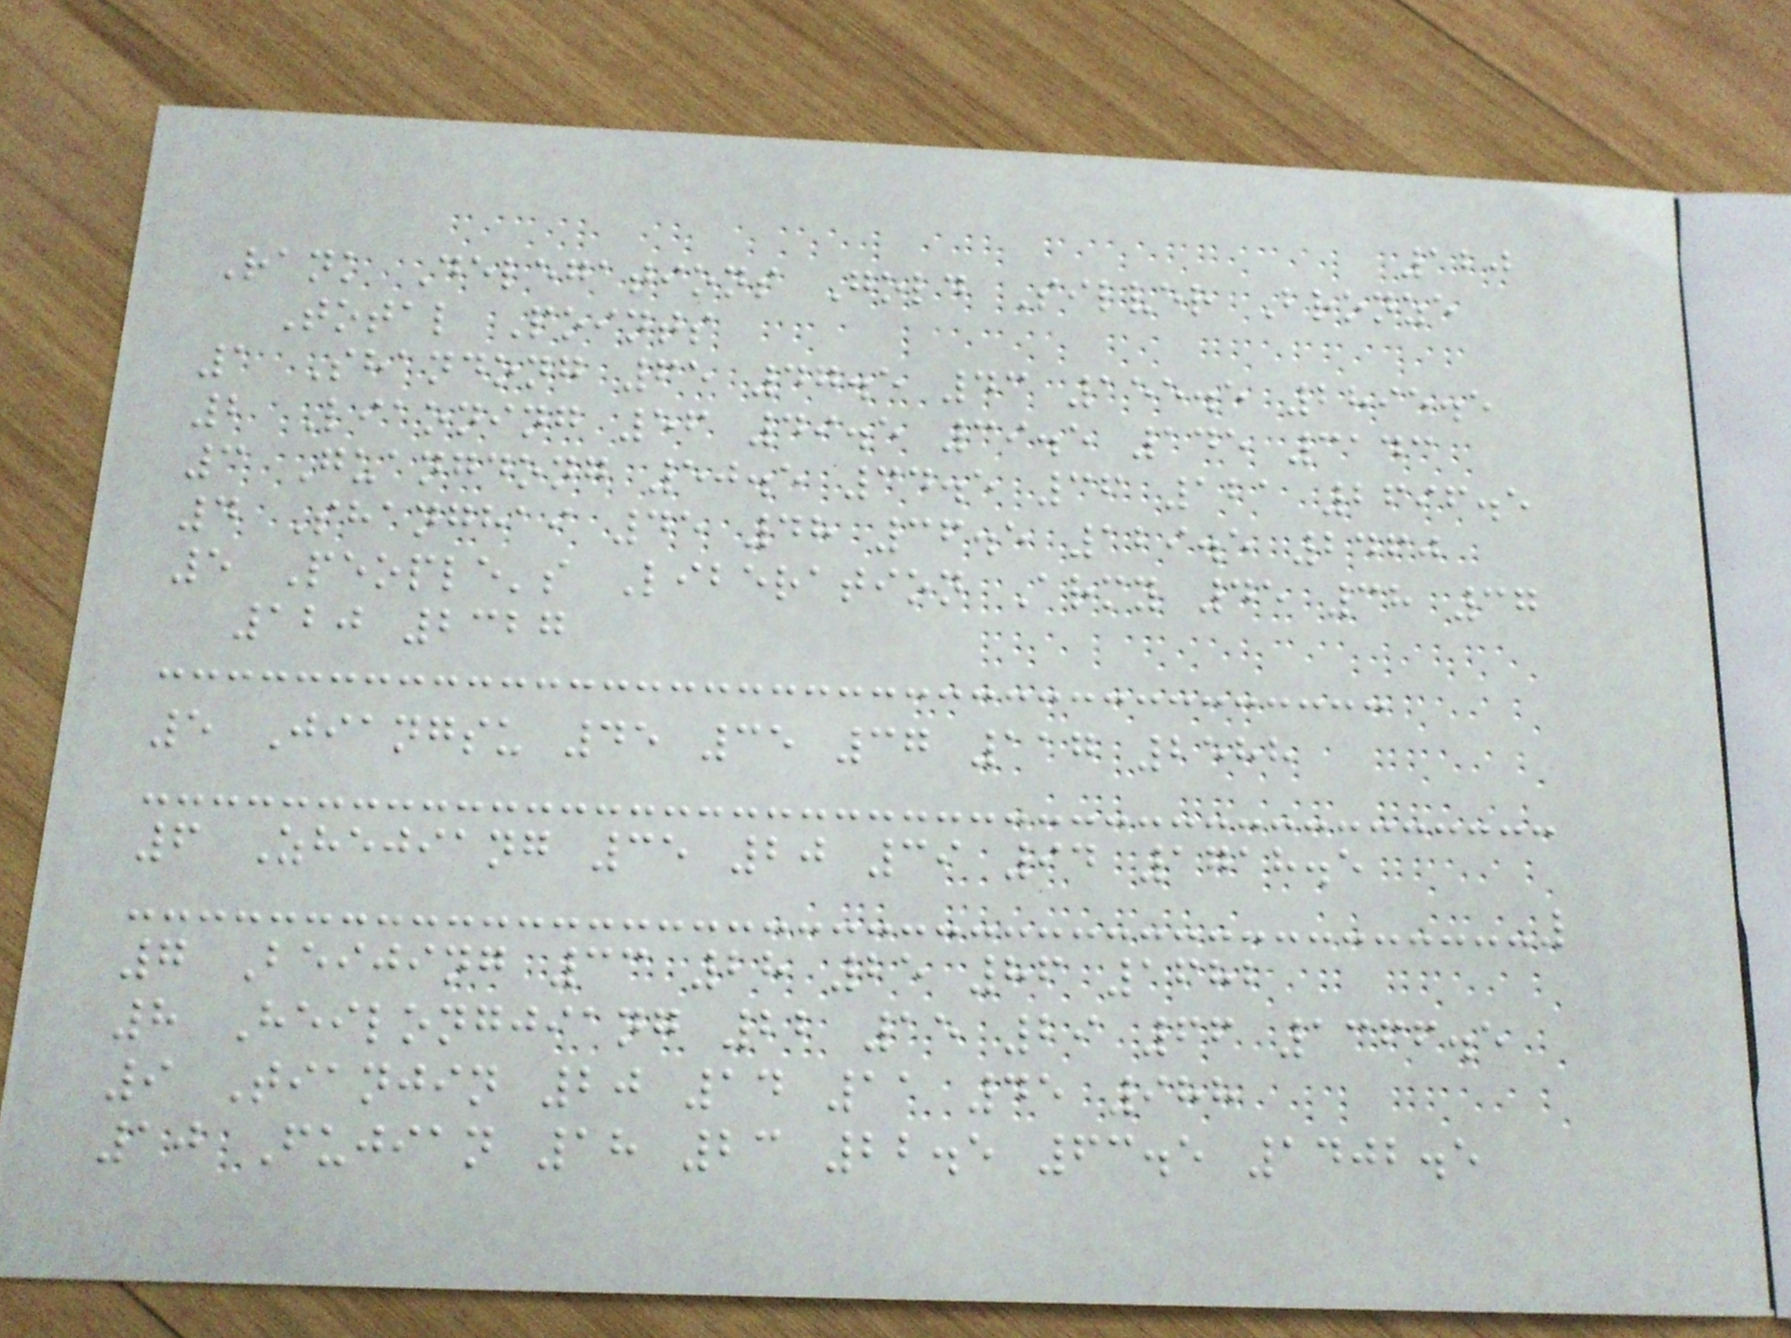120
Rank Delegations Gold Silver Bronze
Total Points
1 Shandong 65 47.5 43 155.5 2895.5
2 Liaoning 56 49.5 39.5 145 3143
3 Guangdong 50.5 34.5 36 121 2696.5
4 Shanghai 45 48 36.5 129.5 2460
5 People's Liberation Army 45 38 37
120 2327
5 Jiangsu 45 35 37 117 2588
6 Zhejiang 35 20 39 94 1718.5
7 Beijing 33 28 25 86 1682
8 Heilongjiang 22 15 29 66 1366.5
9 Tianjin 20 14 11 45 988
10 Fujian 18 23 22.5 63.5 1402.5
